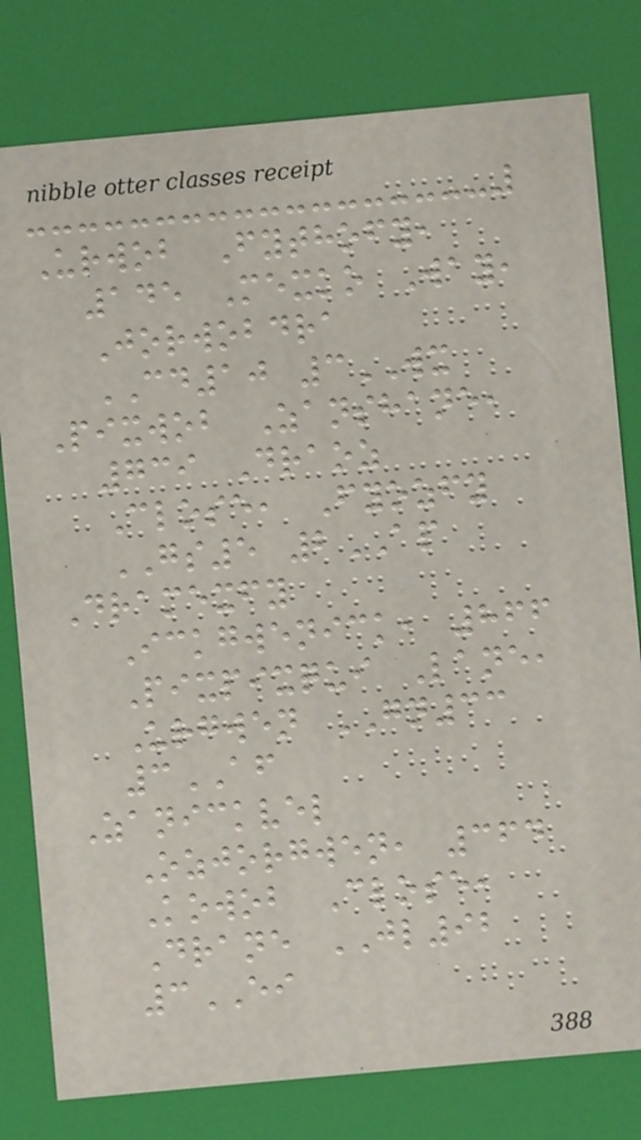Urwob Fythofy,
145 Mexko Way,
Jorwobdra
CD10 3WX
Pixwob Zanshane,
739 Draoz
Close, Fyozfy
GS5 2AP
Dramexfy
Ickgwenick, 866
Pixpixqui Lane,
Urgwen GN33
3AF
Zanickvel
Ozjorgwen, 364
Kowob Close,
Drane JL92
3EI
